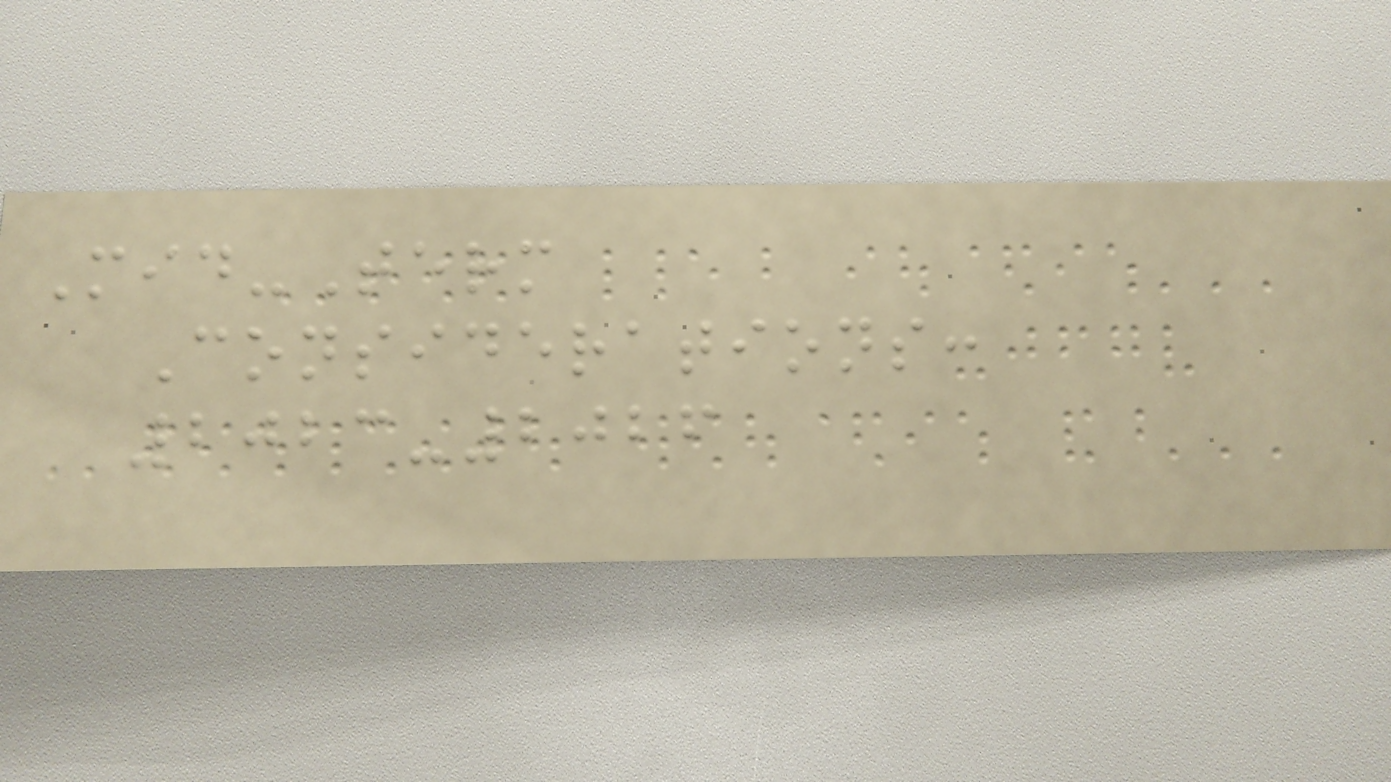Mid-Term
Considerations:
2023-2026
